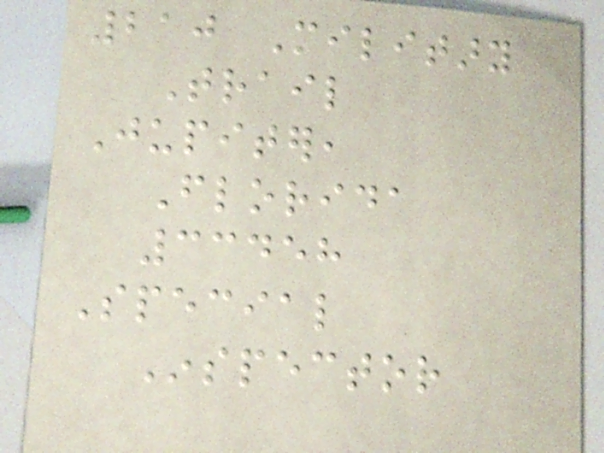210 Military
Trail
Jupiter,
Florida
33458
Special
Inspector
